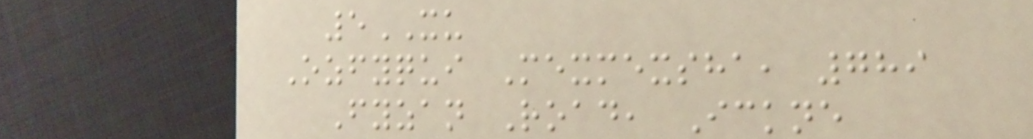5XU
Ozfyqui Mexmexsha, 789
Fyzan Road, Ickne
